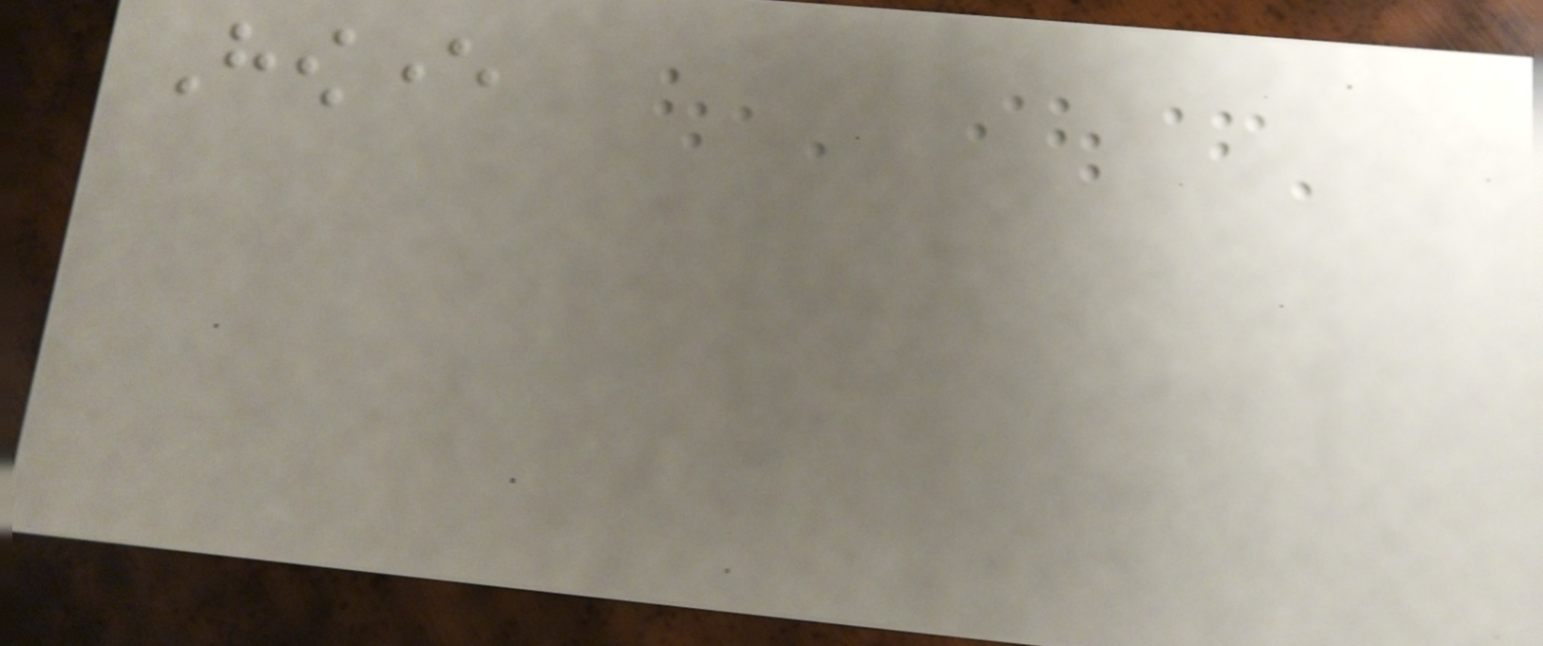However
